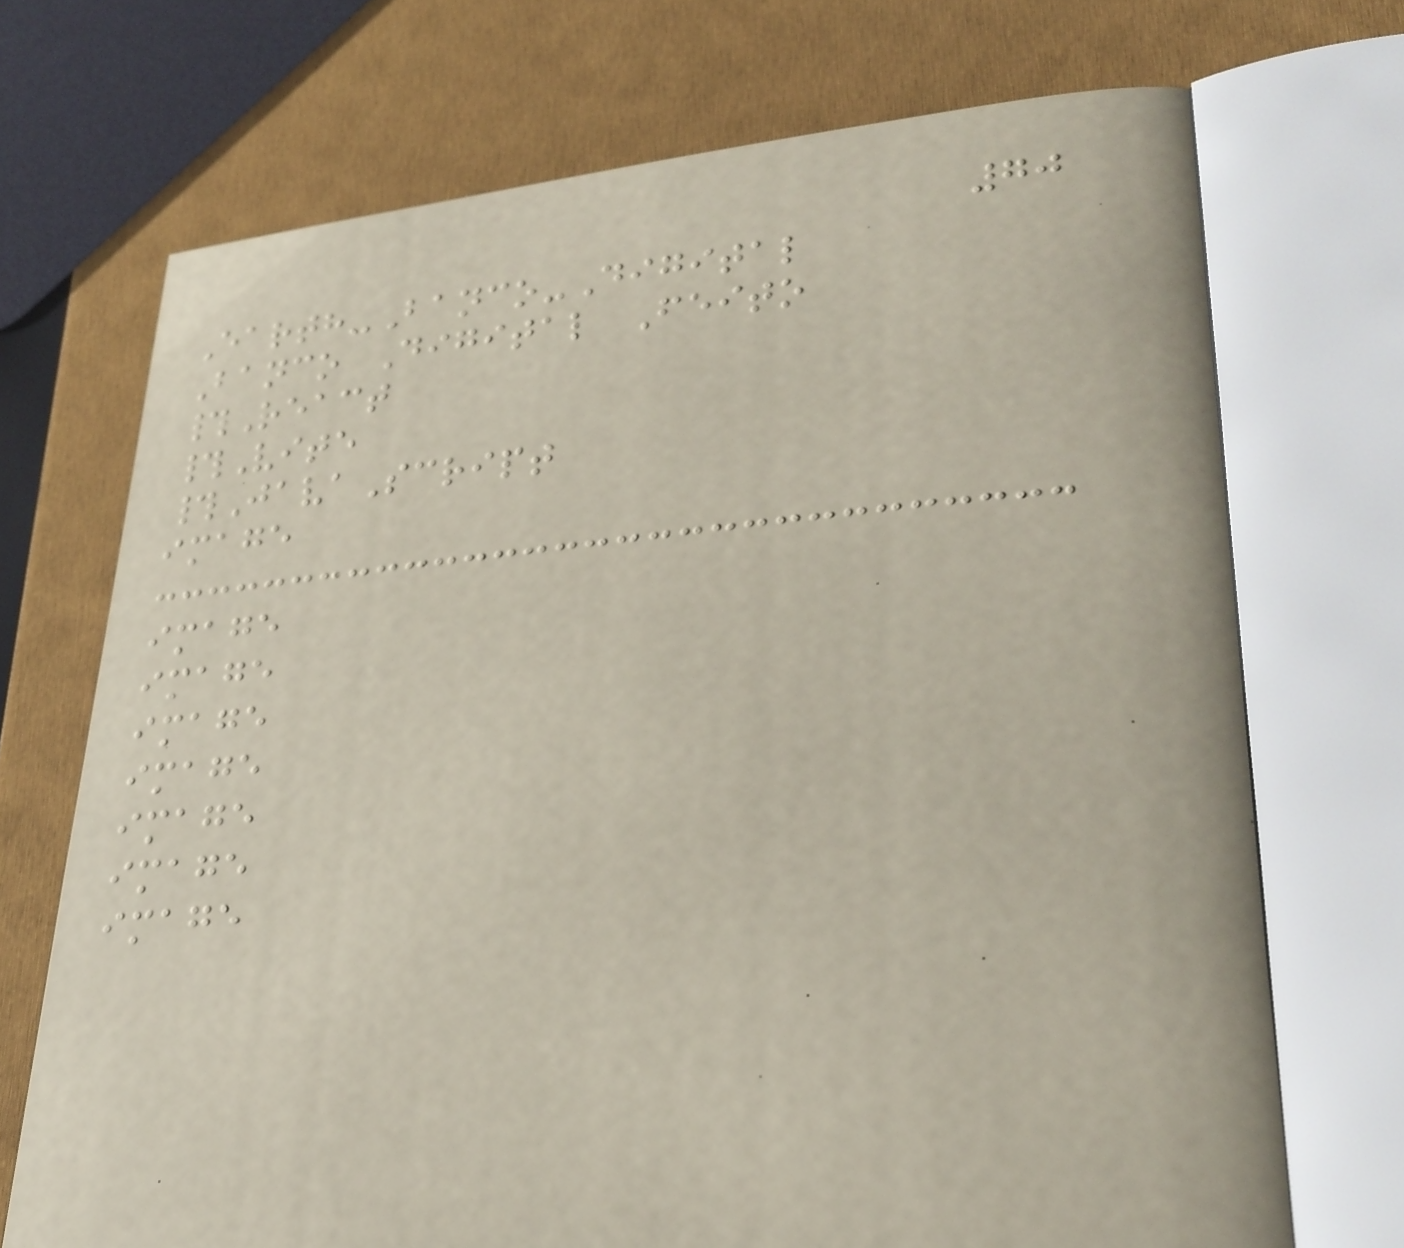70
Earth-Banco-Digital
Banco Digital Feito
#React
#Vite
#JavaScript
image
image
image
image
image
image
image
image
